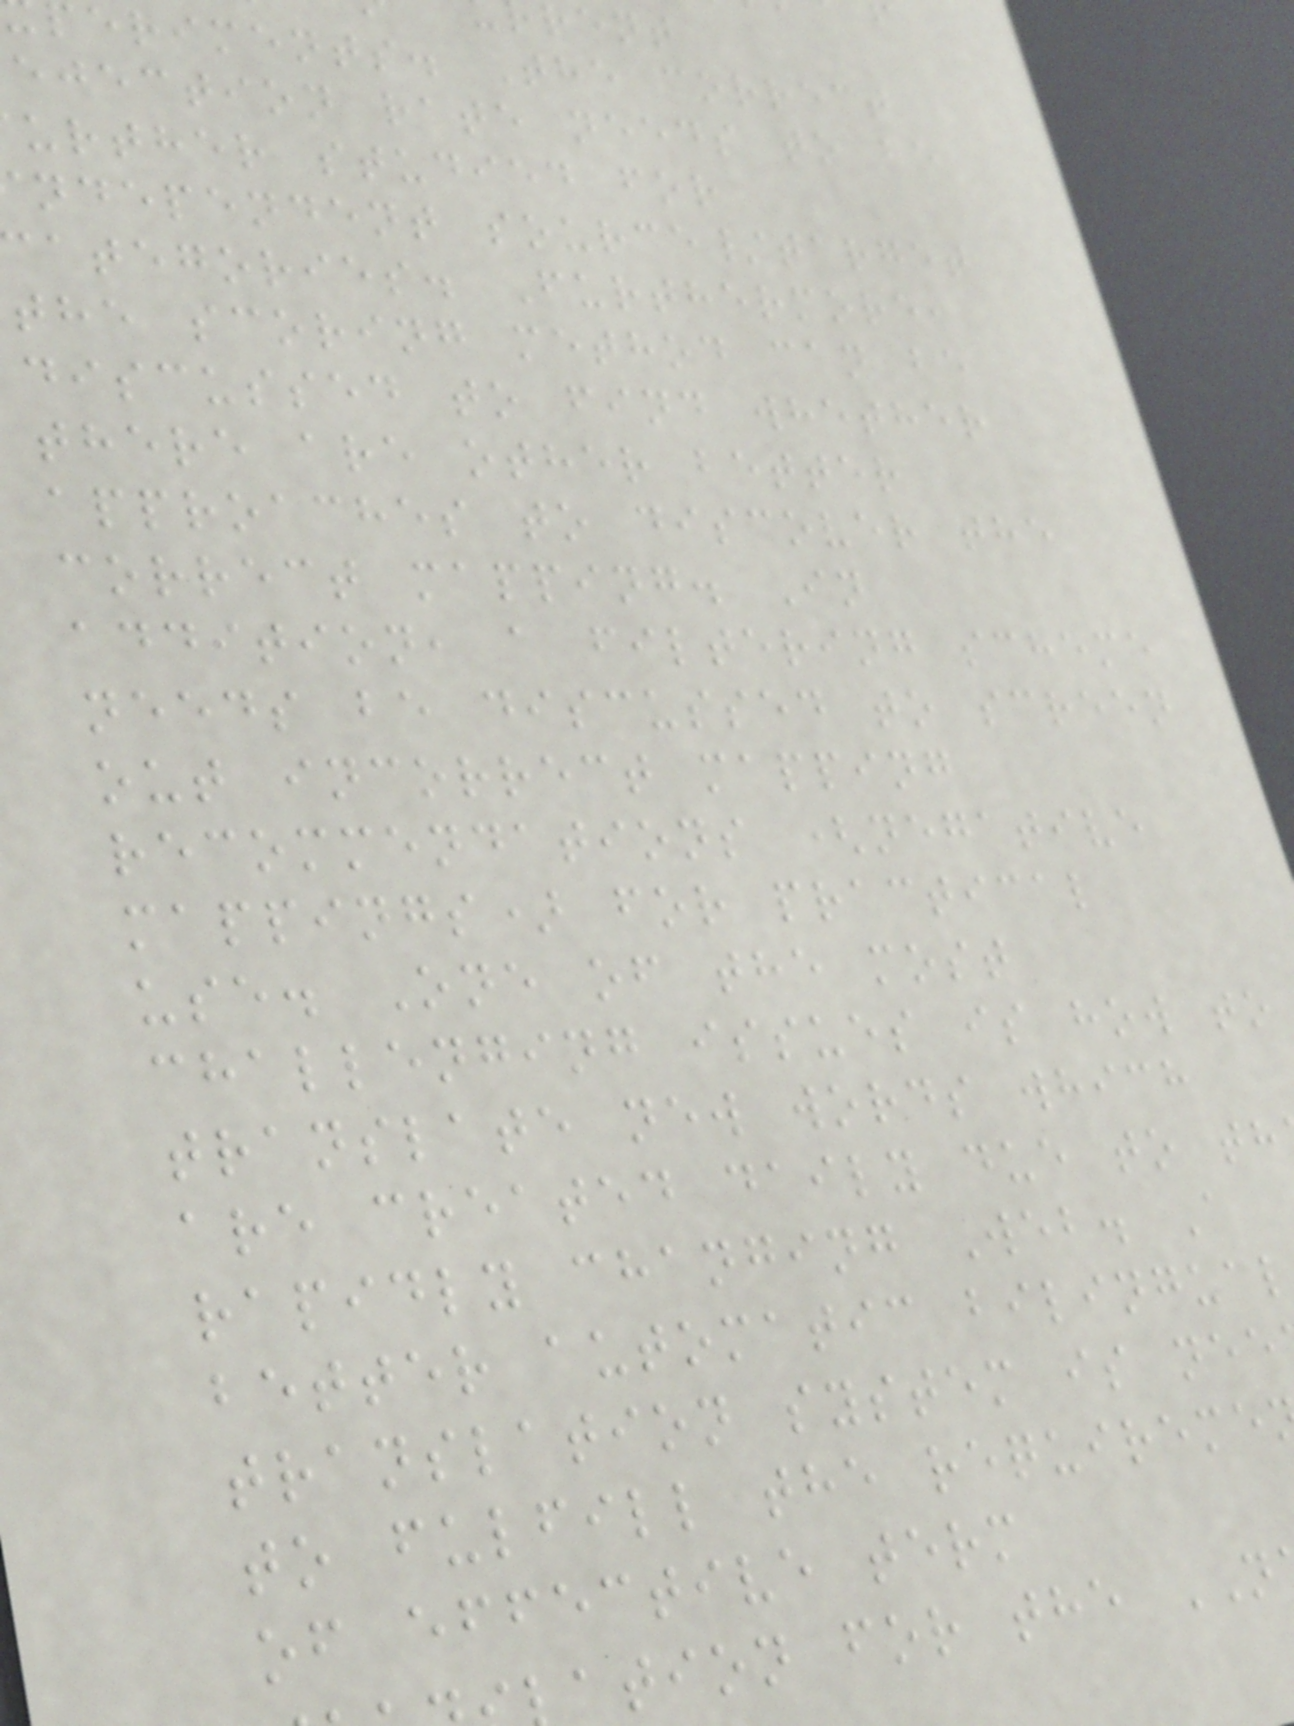eriments. The correct
ejection rate needs to be
urther studied for
ndependent source/target
categories. Furthermore,
the scoring method can be
discussed to find whether
there are other better
approaches to discover the
correct mapping. In
addition, a filtering scheme
needs be discussed to screen
out incorrect mapping
recommendations (negative
mappings) for practical
use. One of the most
challenging issues is how to
translate new words which
are created daily due to th
rapidly changing Web. A
better automatic bilingual
translation system is nee
to fulfill the requireme
of effective term
ation for the
